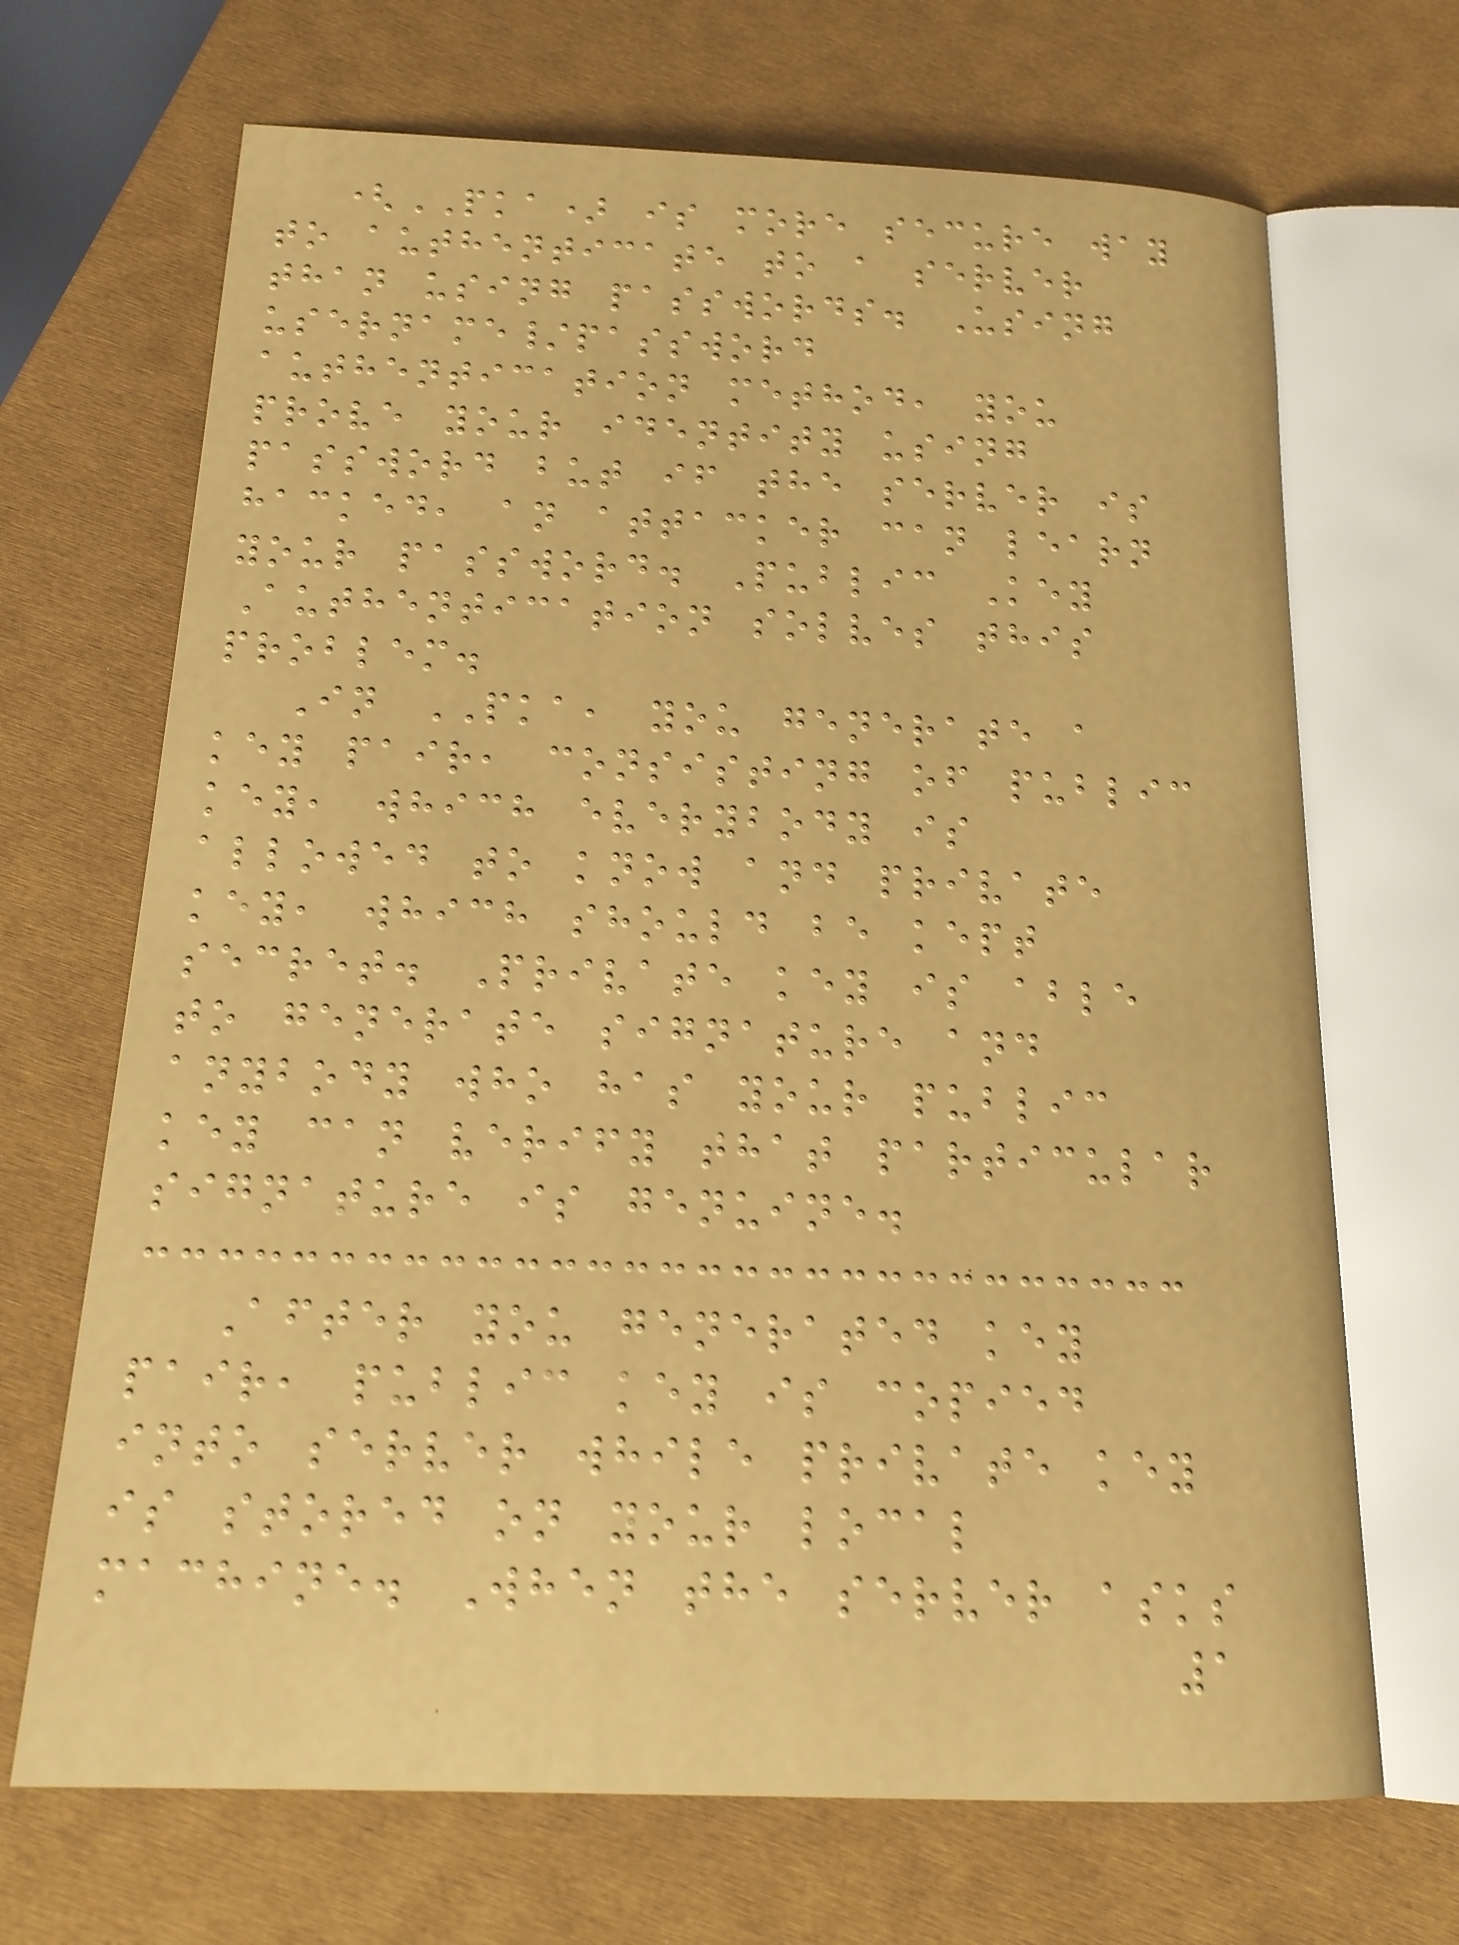(PKA) is more secure way
to authenticate to a server
than using passwords. Using
username/password
authentication method, you
prove your identity using
password but if the server is
hacked, an attacker can learn
your password. Public Key
Authentication solves this
problem.
In PKA, you generate a
key pair, consisting of public
key, which everybody is
allowed to know and private
key, which should be kept
secret. Private key is able
to generate signature and
anybody who has your public
key can verify that particular
signature is genuine.
After you generated key
pair, public key is copied
into server while private key
is stored on your local
machine. When the server asks
1
